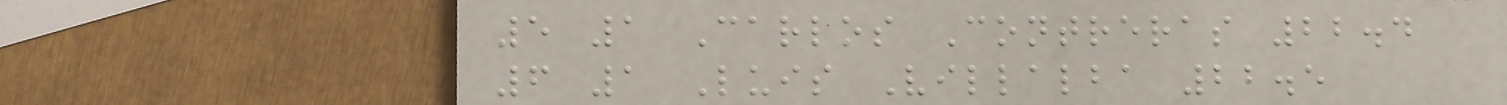5 1 Carlos Contreras 22.4
6 1 Luis Villalba 22.5
